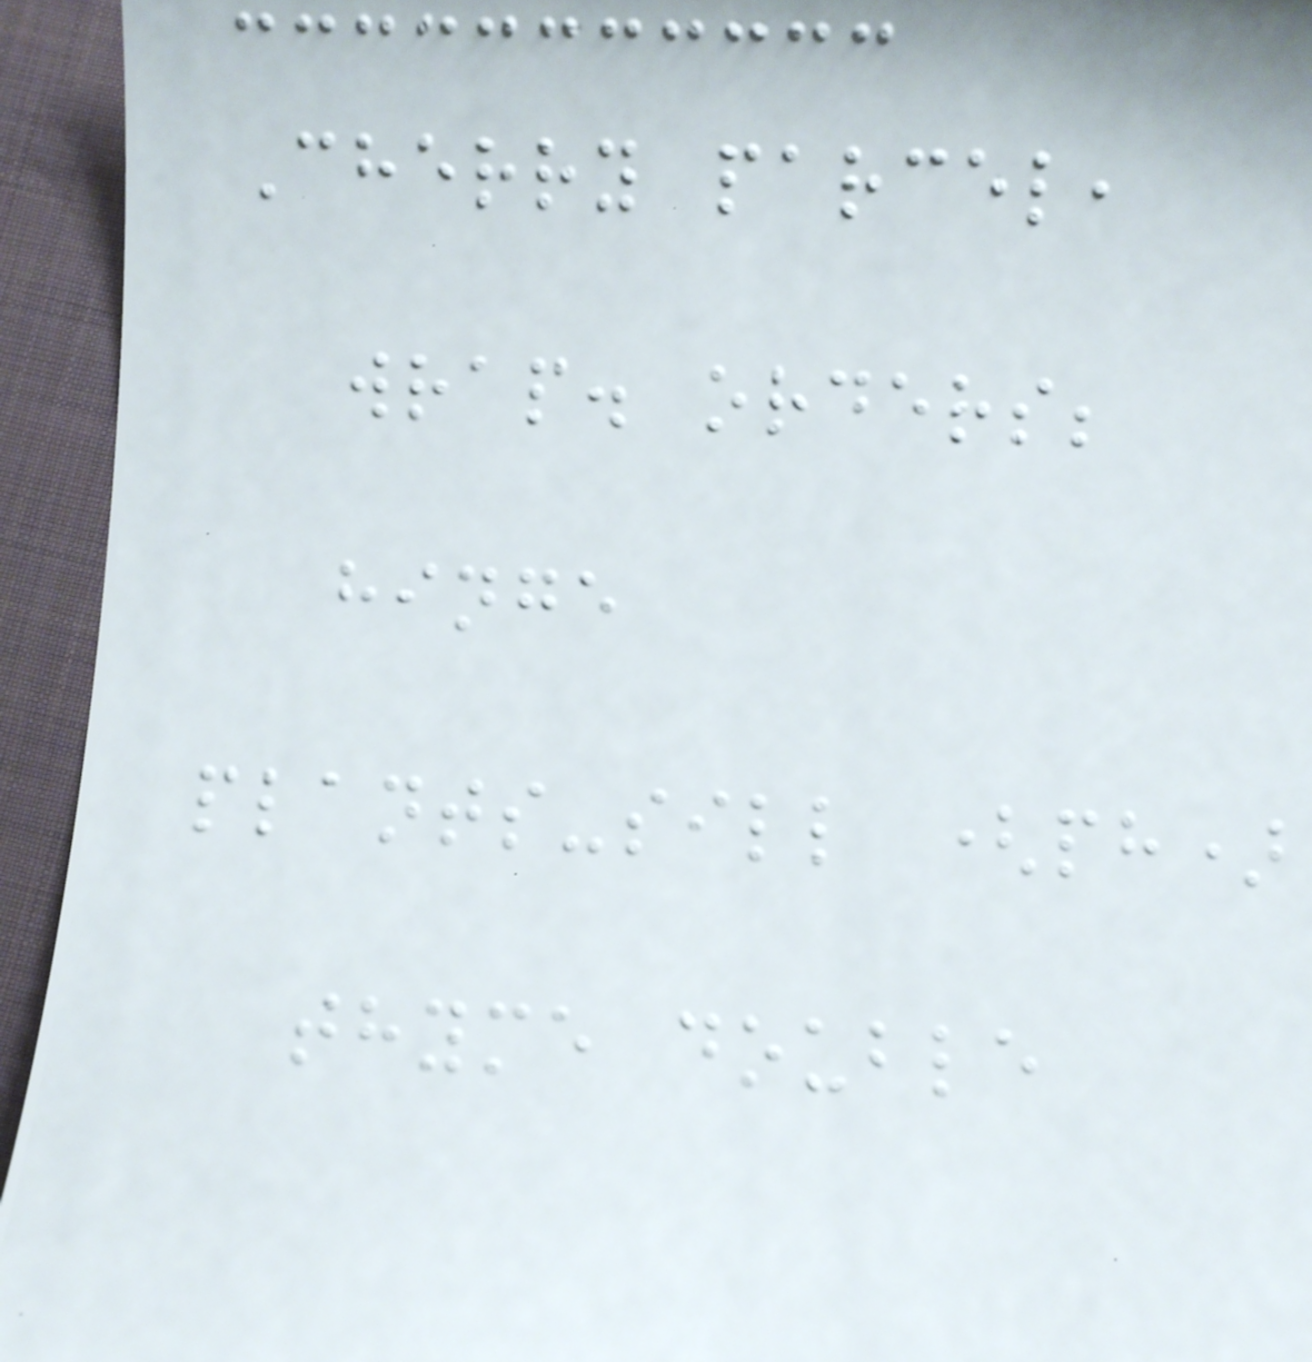Cherry parcel,
wrap. orders;
hinge
plants-sill (ph)
thyme double
